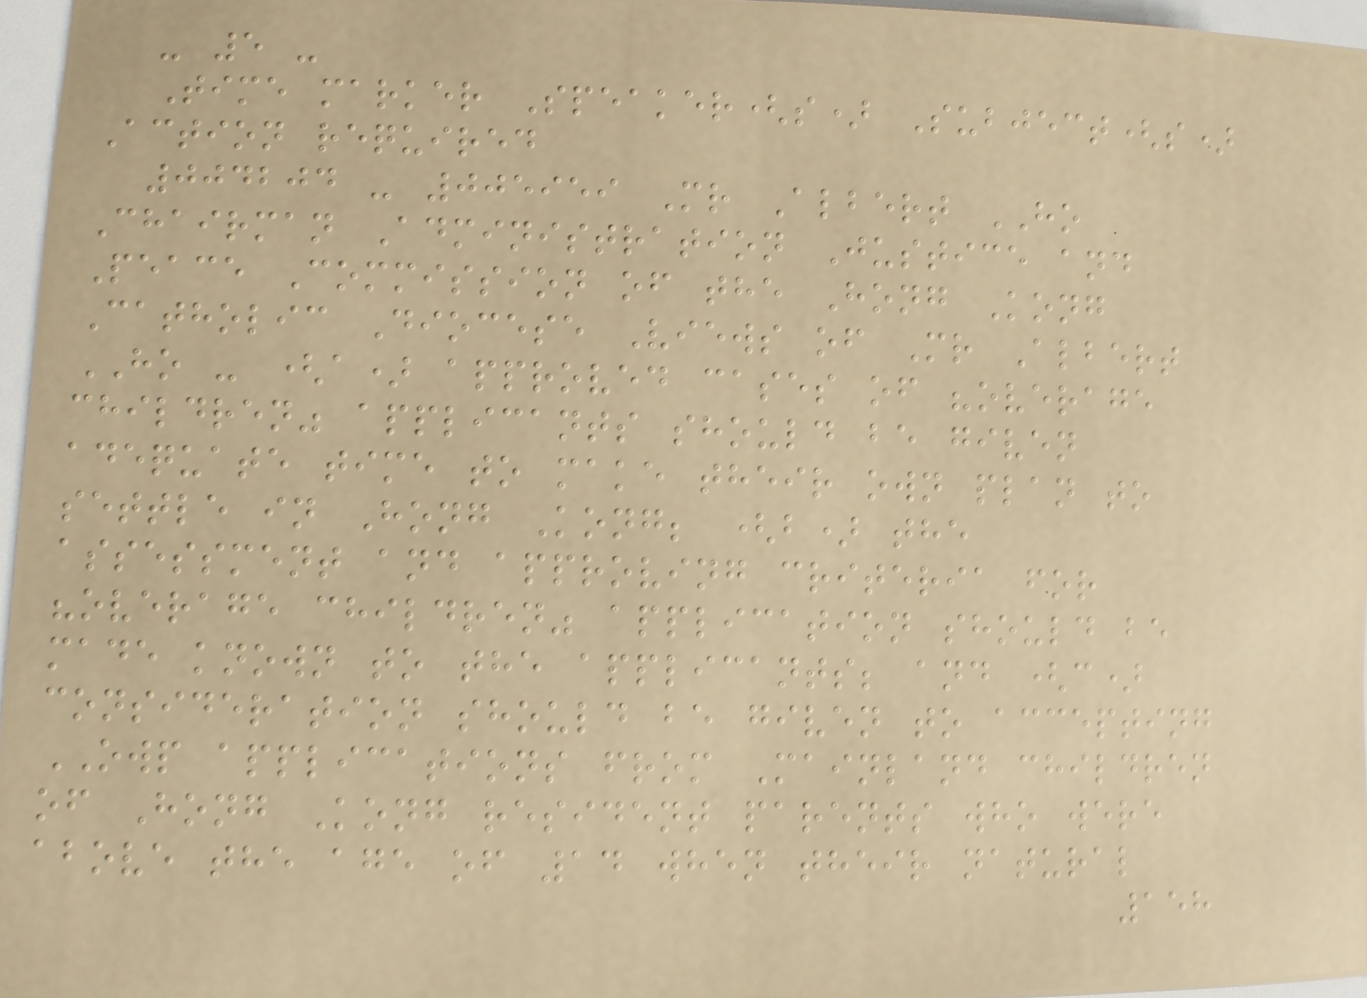- 5 -
Time marker Speaker(s) Subject(s)
Action required
004204 - 005959 Mr Albert HO
Chairman Administration Justice and
Peace Commission of the Hong Kong
Catholic Diocese Views of Mr Albert
HO - (a) approved cases of "overage
children" applicants should be given
adequate time to make their own plan to
settle in Hong Kong; (b) the
assessment and approving criteria for
"overage children" application should be
made known to the applicants; and (c)
consideration should be given to accepting
OWP applications from Mainland children
of Hong Kong resident parents who were
above the age of 14 when their natural
158
